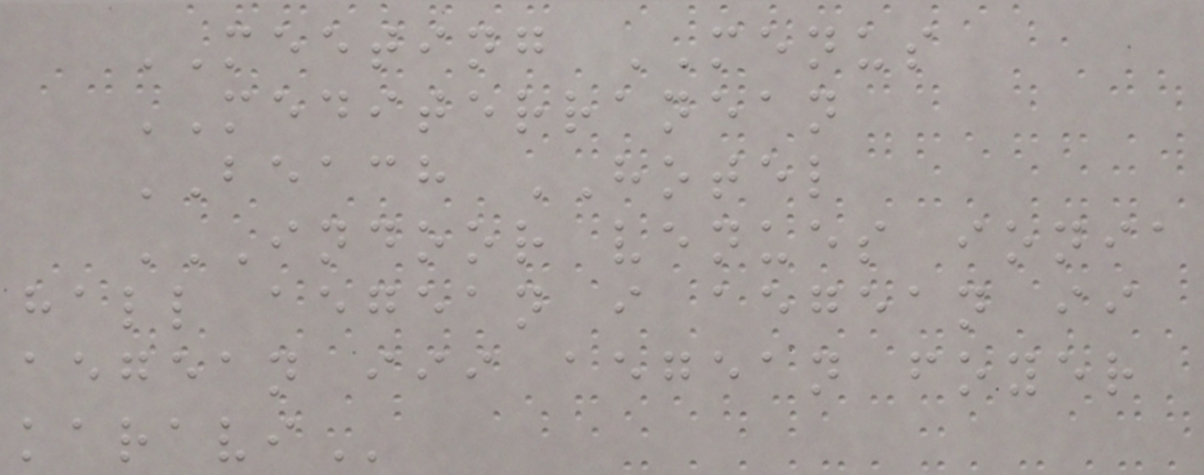MEETING MENUS
MEDITERRANEAN
BEACH HOTEL
INDOOR VENUES IONIA
HALL AEGEAN I AEGEAN II
AEGEAN III AEGEAN FOYER
KARAVI
